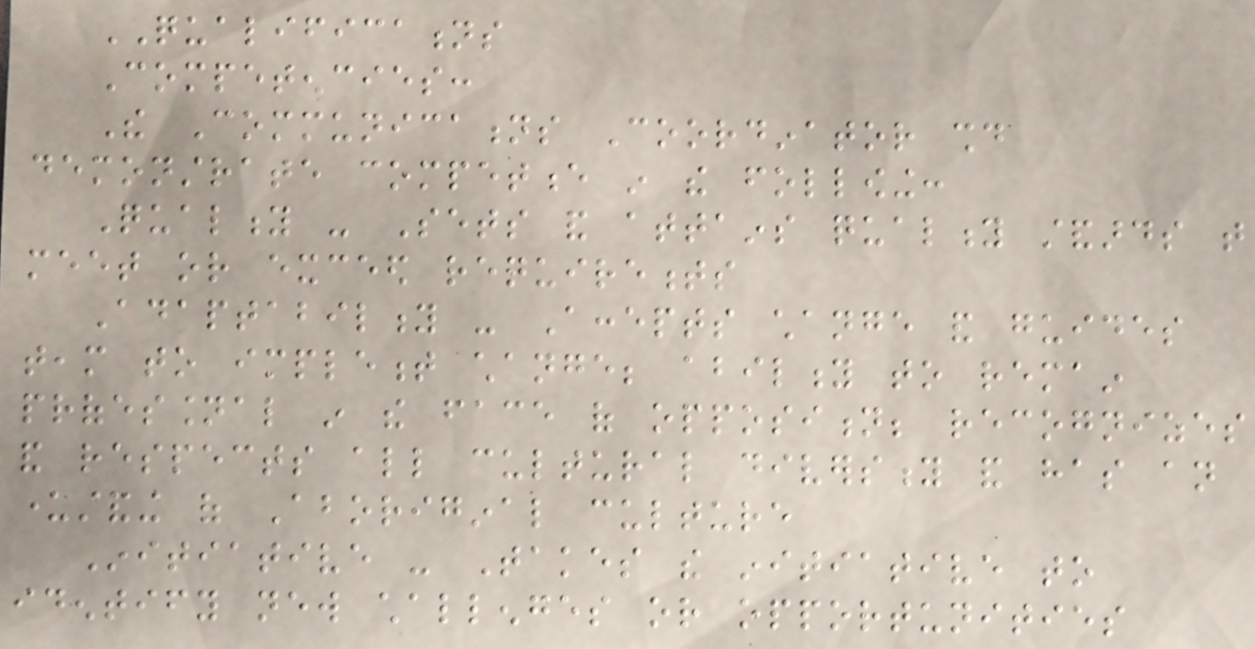QUALIFICATIONS
Competencies:
The Communications Coordinator should
demonstrate competence in the following:
Quality - Sets and attains quality standards that
meet or exceed requirements
Adaptability - Accepts change and guides
team to implement change; ability to remain
professional in the face of opposition; recognizes
and respects all cultural diversity and has an
understanding of Aboriginal culture
Initiative - Takes the initiative to
identify new challenges or opportunities
